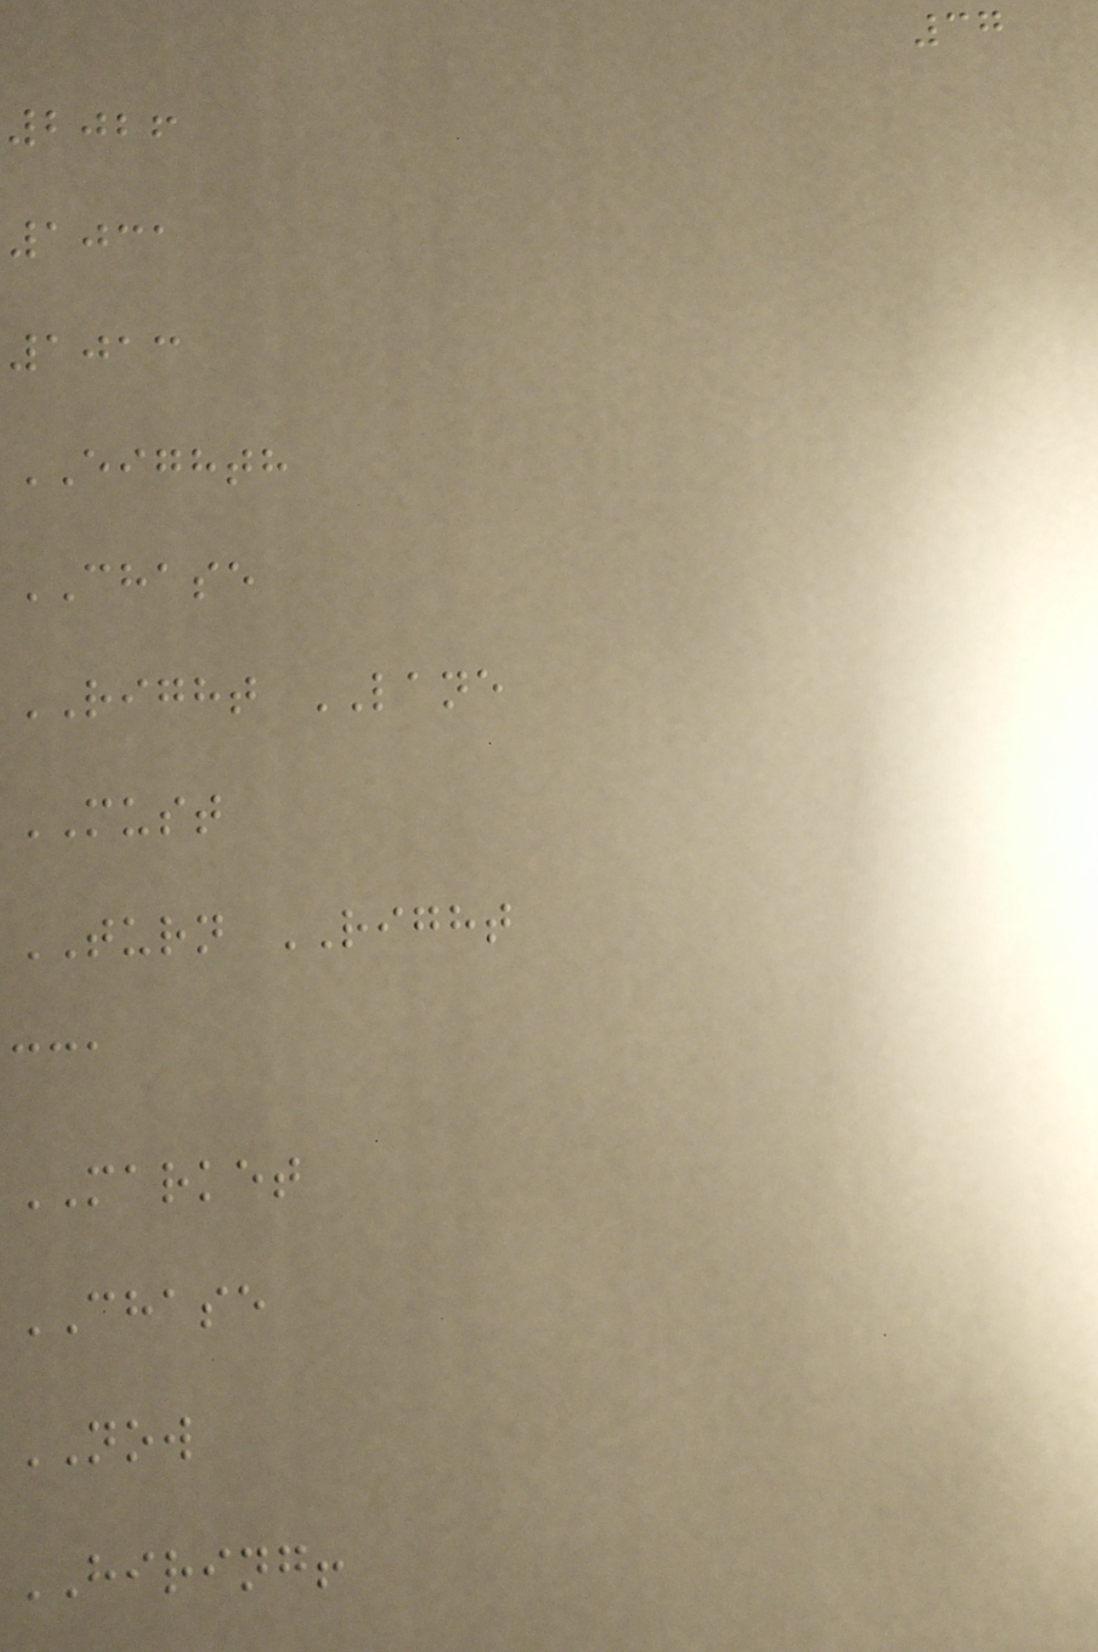37
2026
1031
1013
EIGHTH
CHASE
RIGHT LANE
MUST
TURN RIGHT
cca
MARKET
CHASE
NOW
HIRING!
